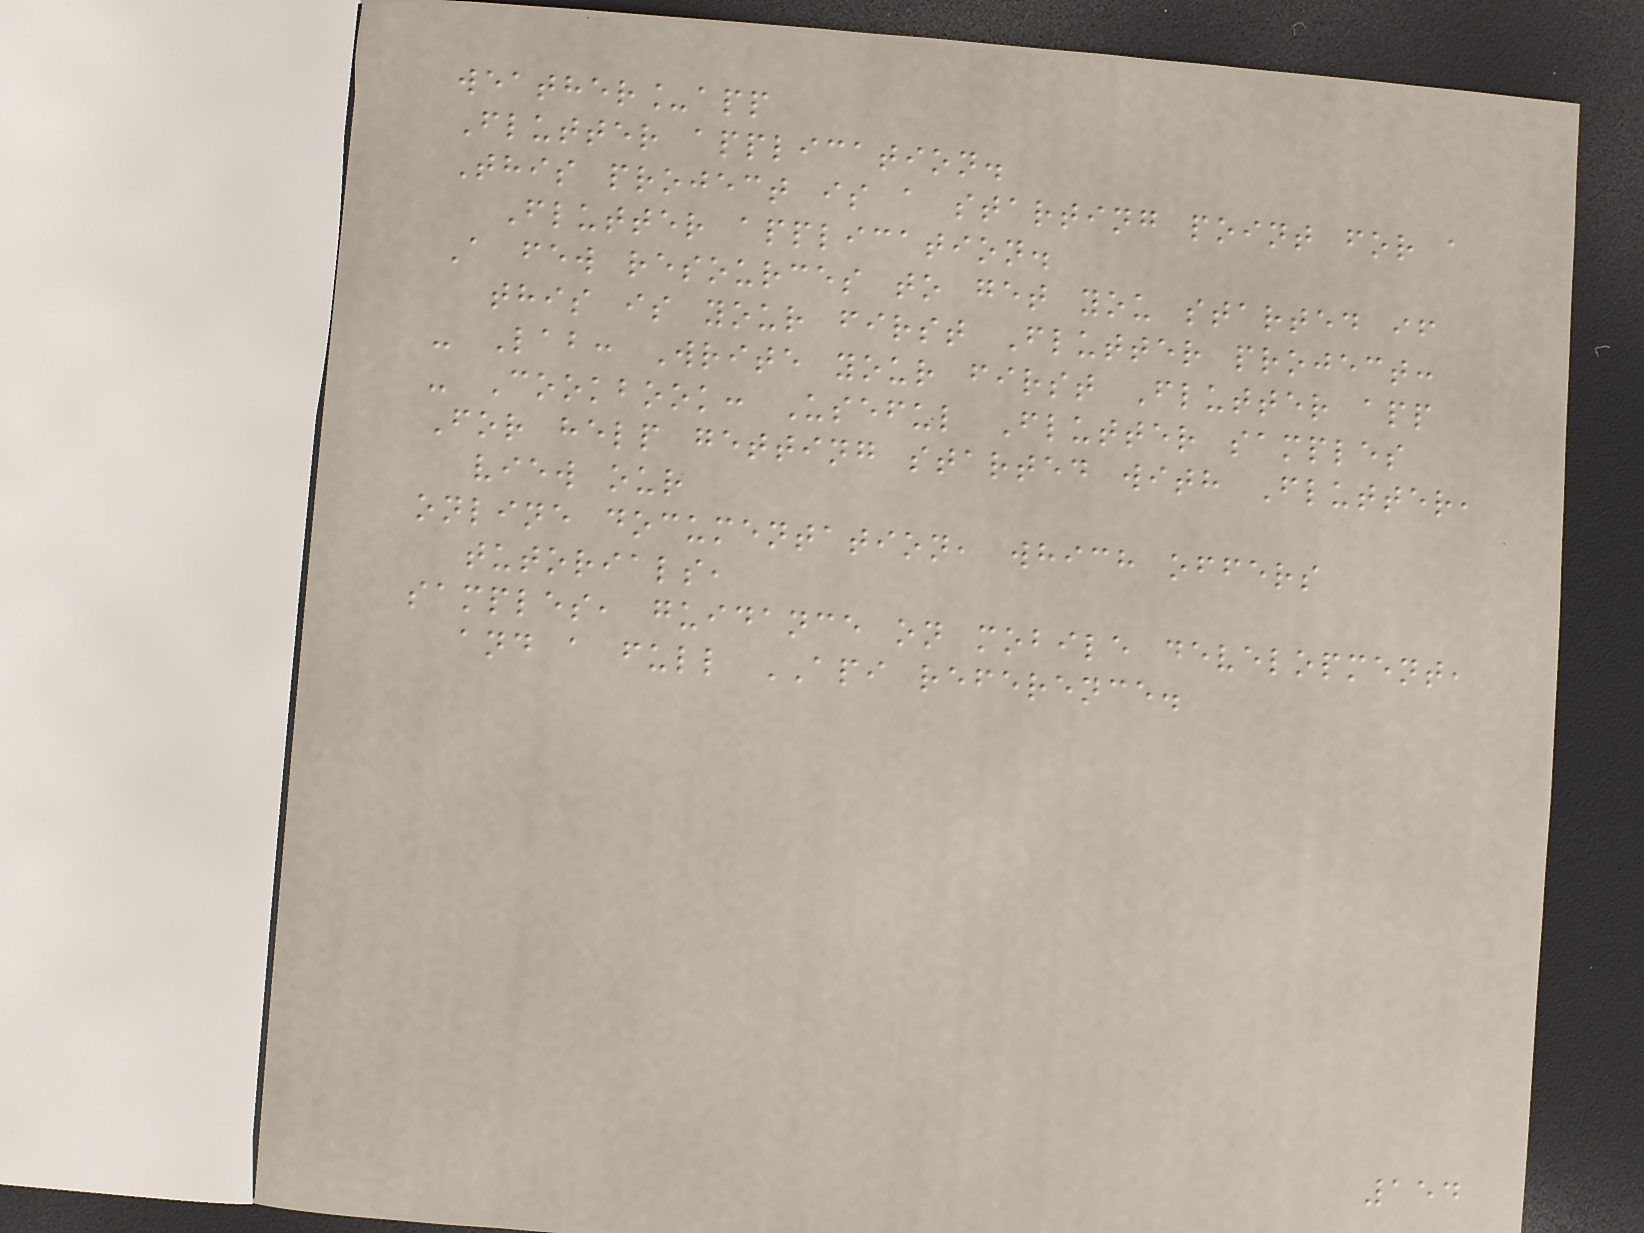weather_app
Flutter application.
This project is a starting point for a
Flutter application.
A few resources to get you started if
this is your first Flutter project:
- Lab: Write your first Flutter app
- Cookbook: Useful Flutter samples
For help getting started with Flutter,
view our
online documentation, which offers
tutorials,
samples, guidance on mobile development,
and a full API reference.
154
